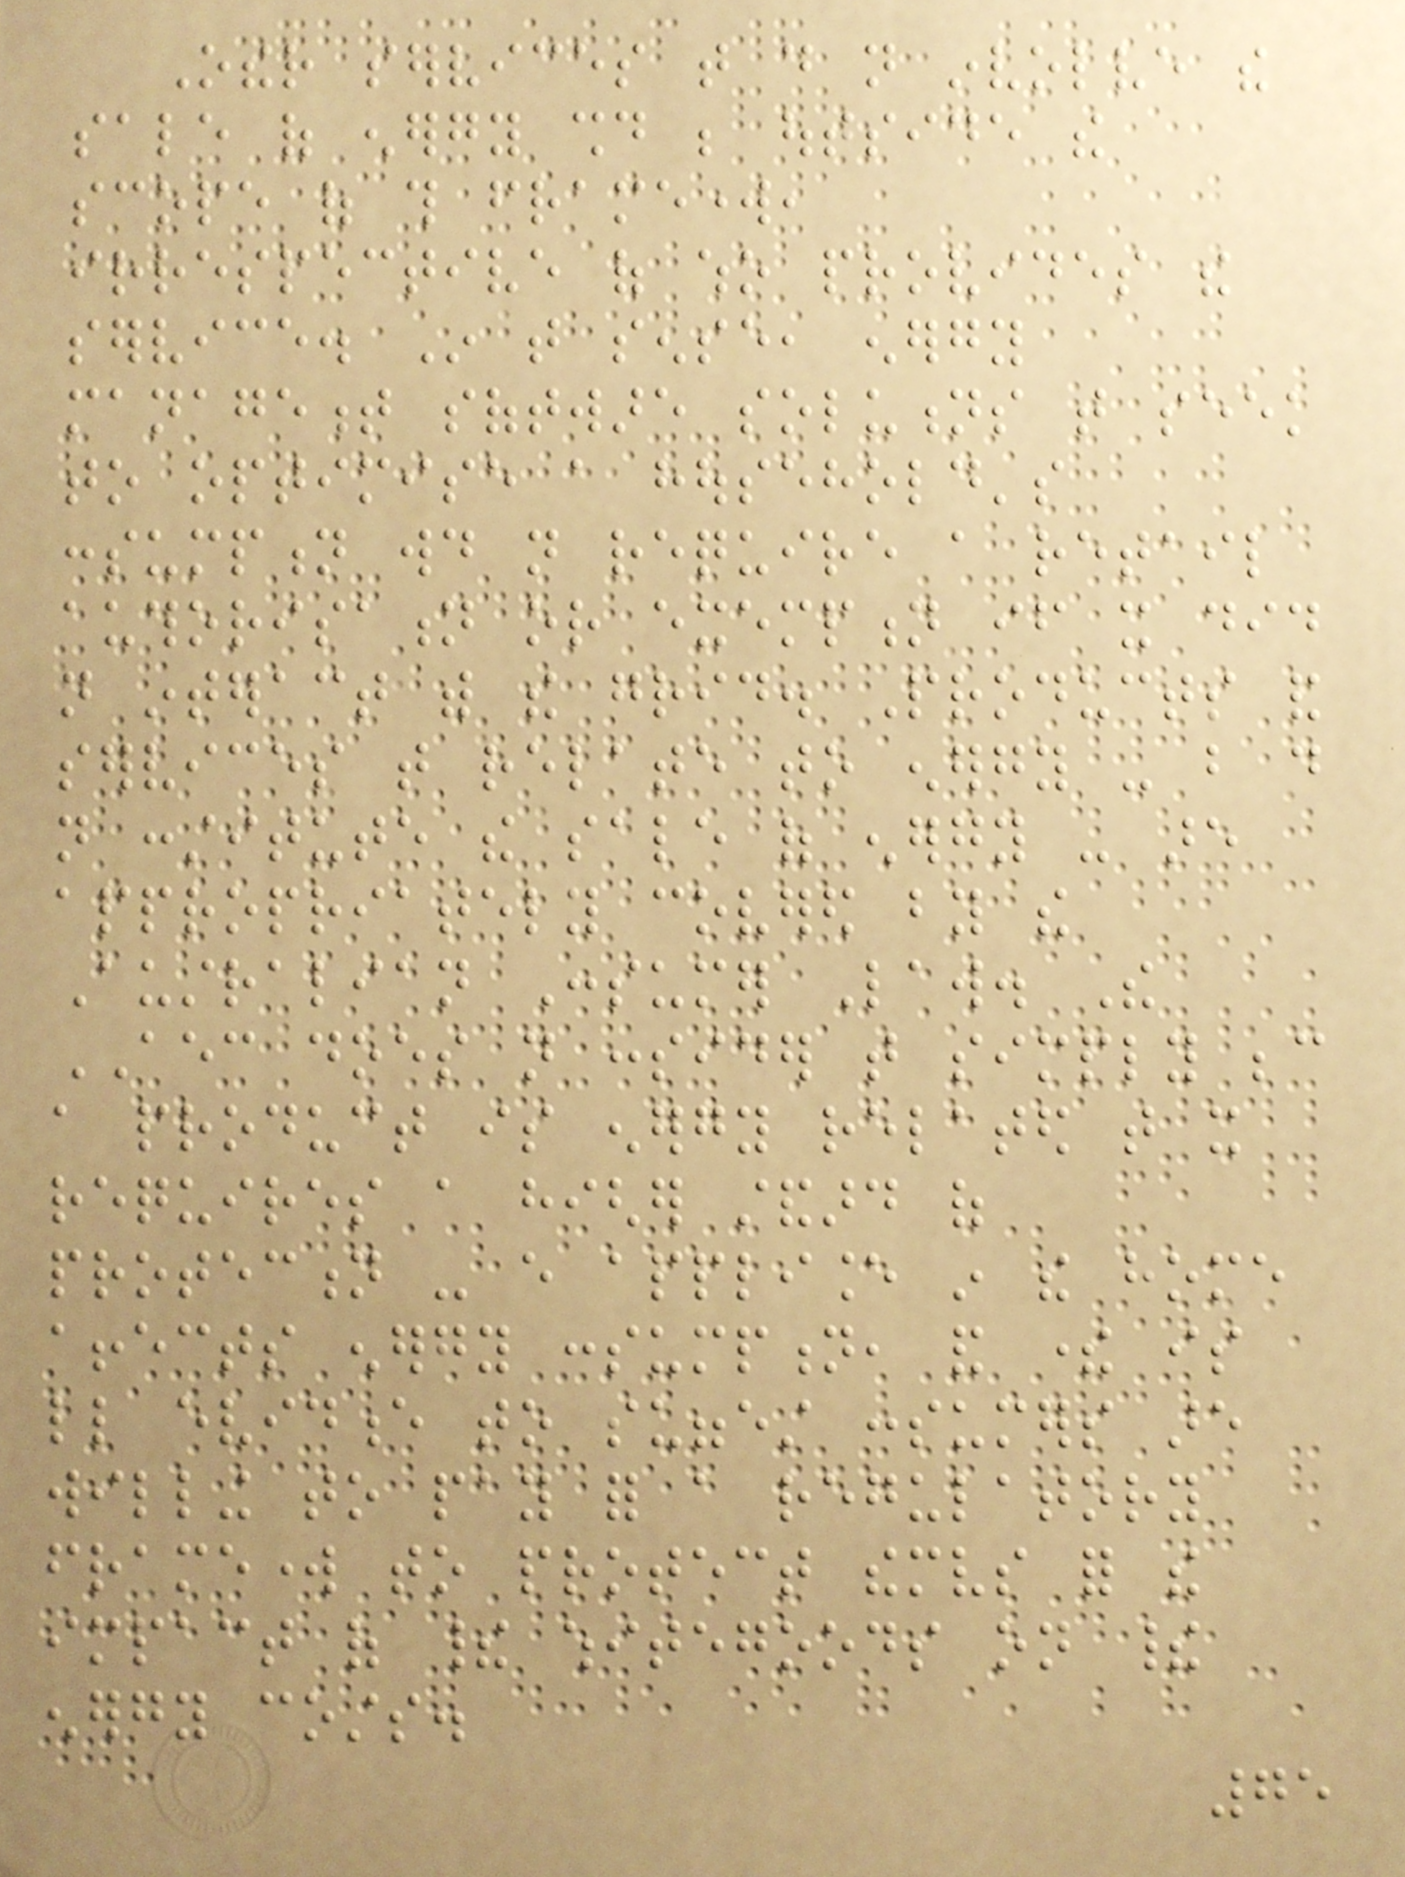Other services that do not involve the
sale of energy should be outside the
scope of this framework,
irrespective of who provides the
service. In that sense, energy
management software solutions that seek
to optimise a household's
consumption would not require a retail
authorisation or exemption if it did
not interact with the grid. Products and
services that relate to energy - but do
not constitute the sale of energy - are
appropriately covered by the
Australian Consumer Law. The
AEC does not consider that simply because
a product is energy related that it
requires a higher standard of
protection - every appliance in the home
affects energy consumption, and there is
little evidence to suggest consumers are
willing to pay for a regulatory
framework to protect themselves for the
impact of their whitegoods on their
energy costs.
75
